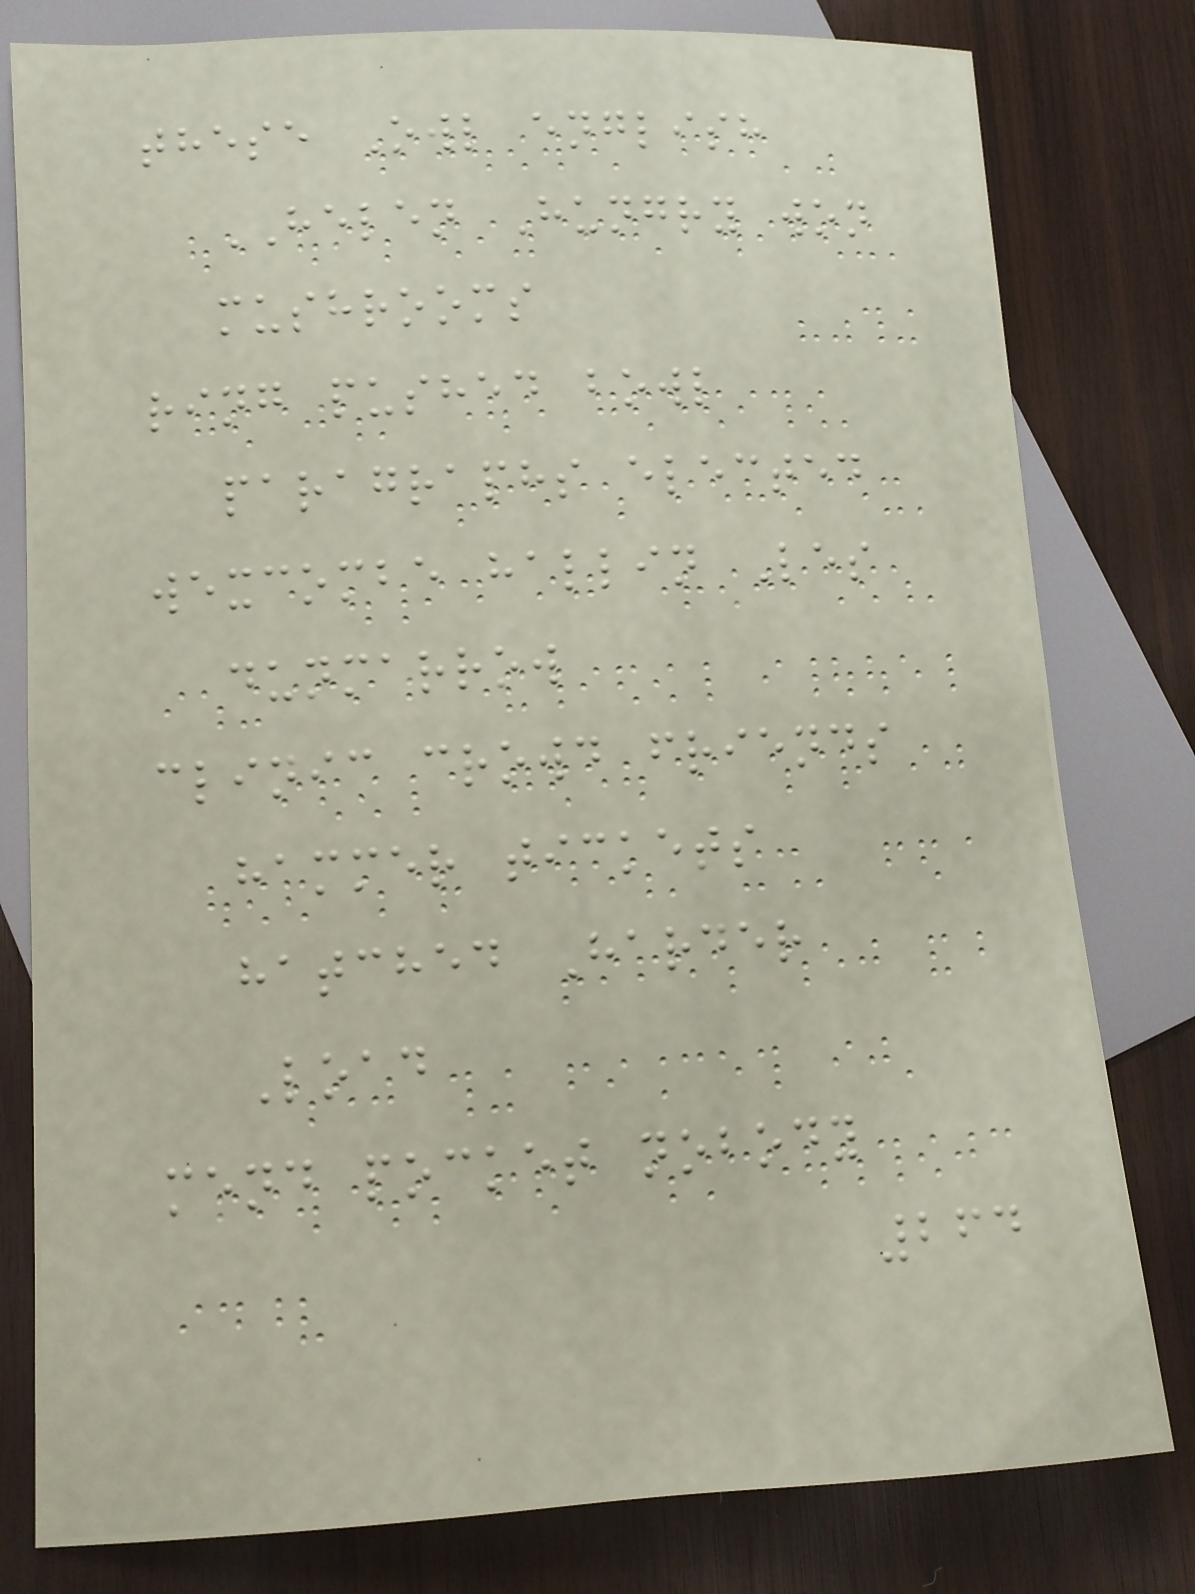these Owl english
HELEN Hungry won
mushrooms
ring pushed bowl
paragraphs elected
wexcombe hallin Les
dunmarrow
clinic crowd friends
hammer tickets
hatched Harder
Load
mend pocket nobody
264
